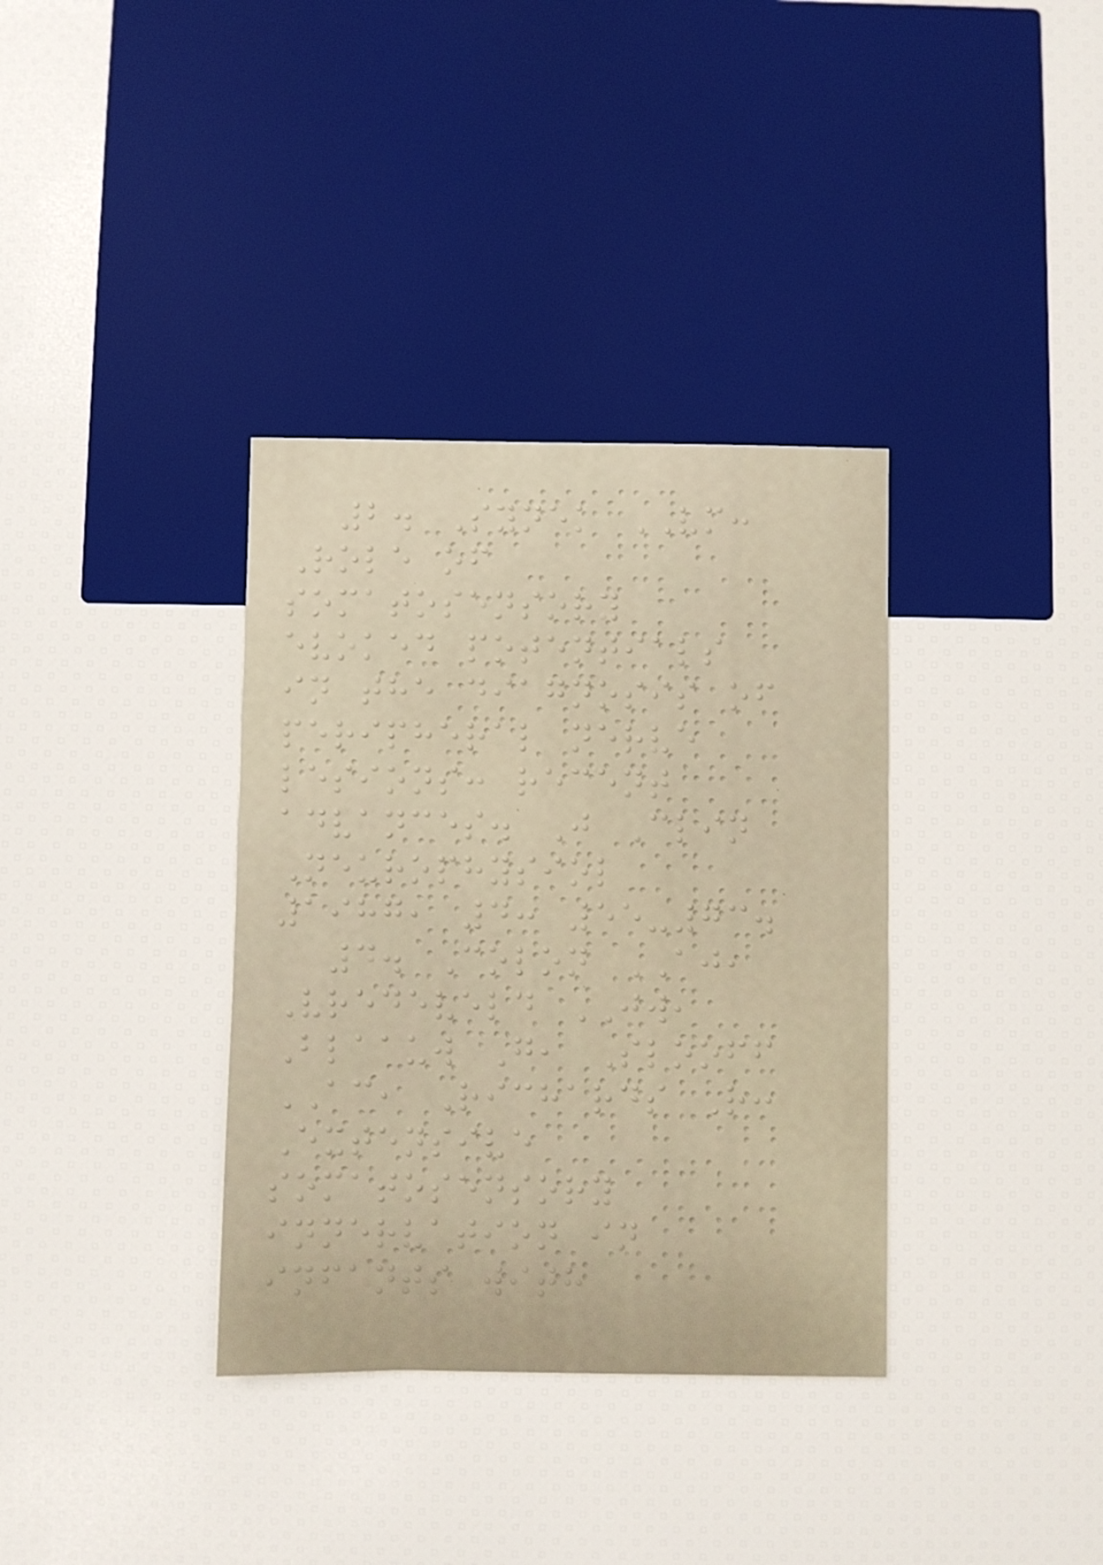2. Synek VM:
Role of
somatosensory
evoked potentials
in the diagnosis of
peripheral nerve
lesions: recent
advances. J Clin
Neurophysiol
1987, 4: 55-73.
4. Colon AJ,
Vredeveld JW,
Blaauw G, Slooff
AC, Richards R:
Extensive
somatosensory
innervation in
infants with
